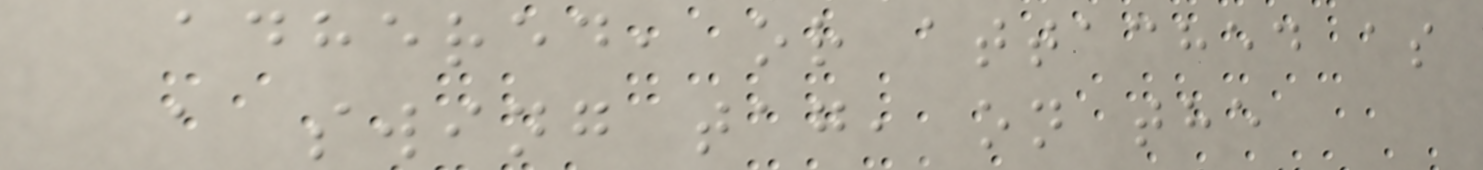adhered, or attached as
a swing tag, on the
